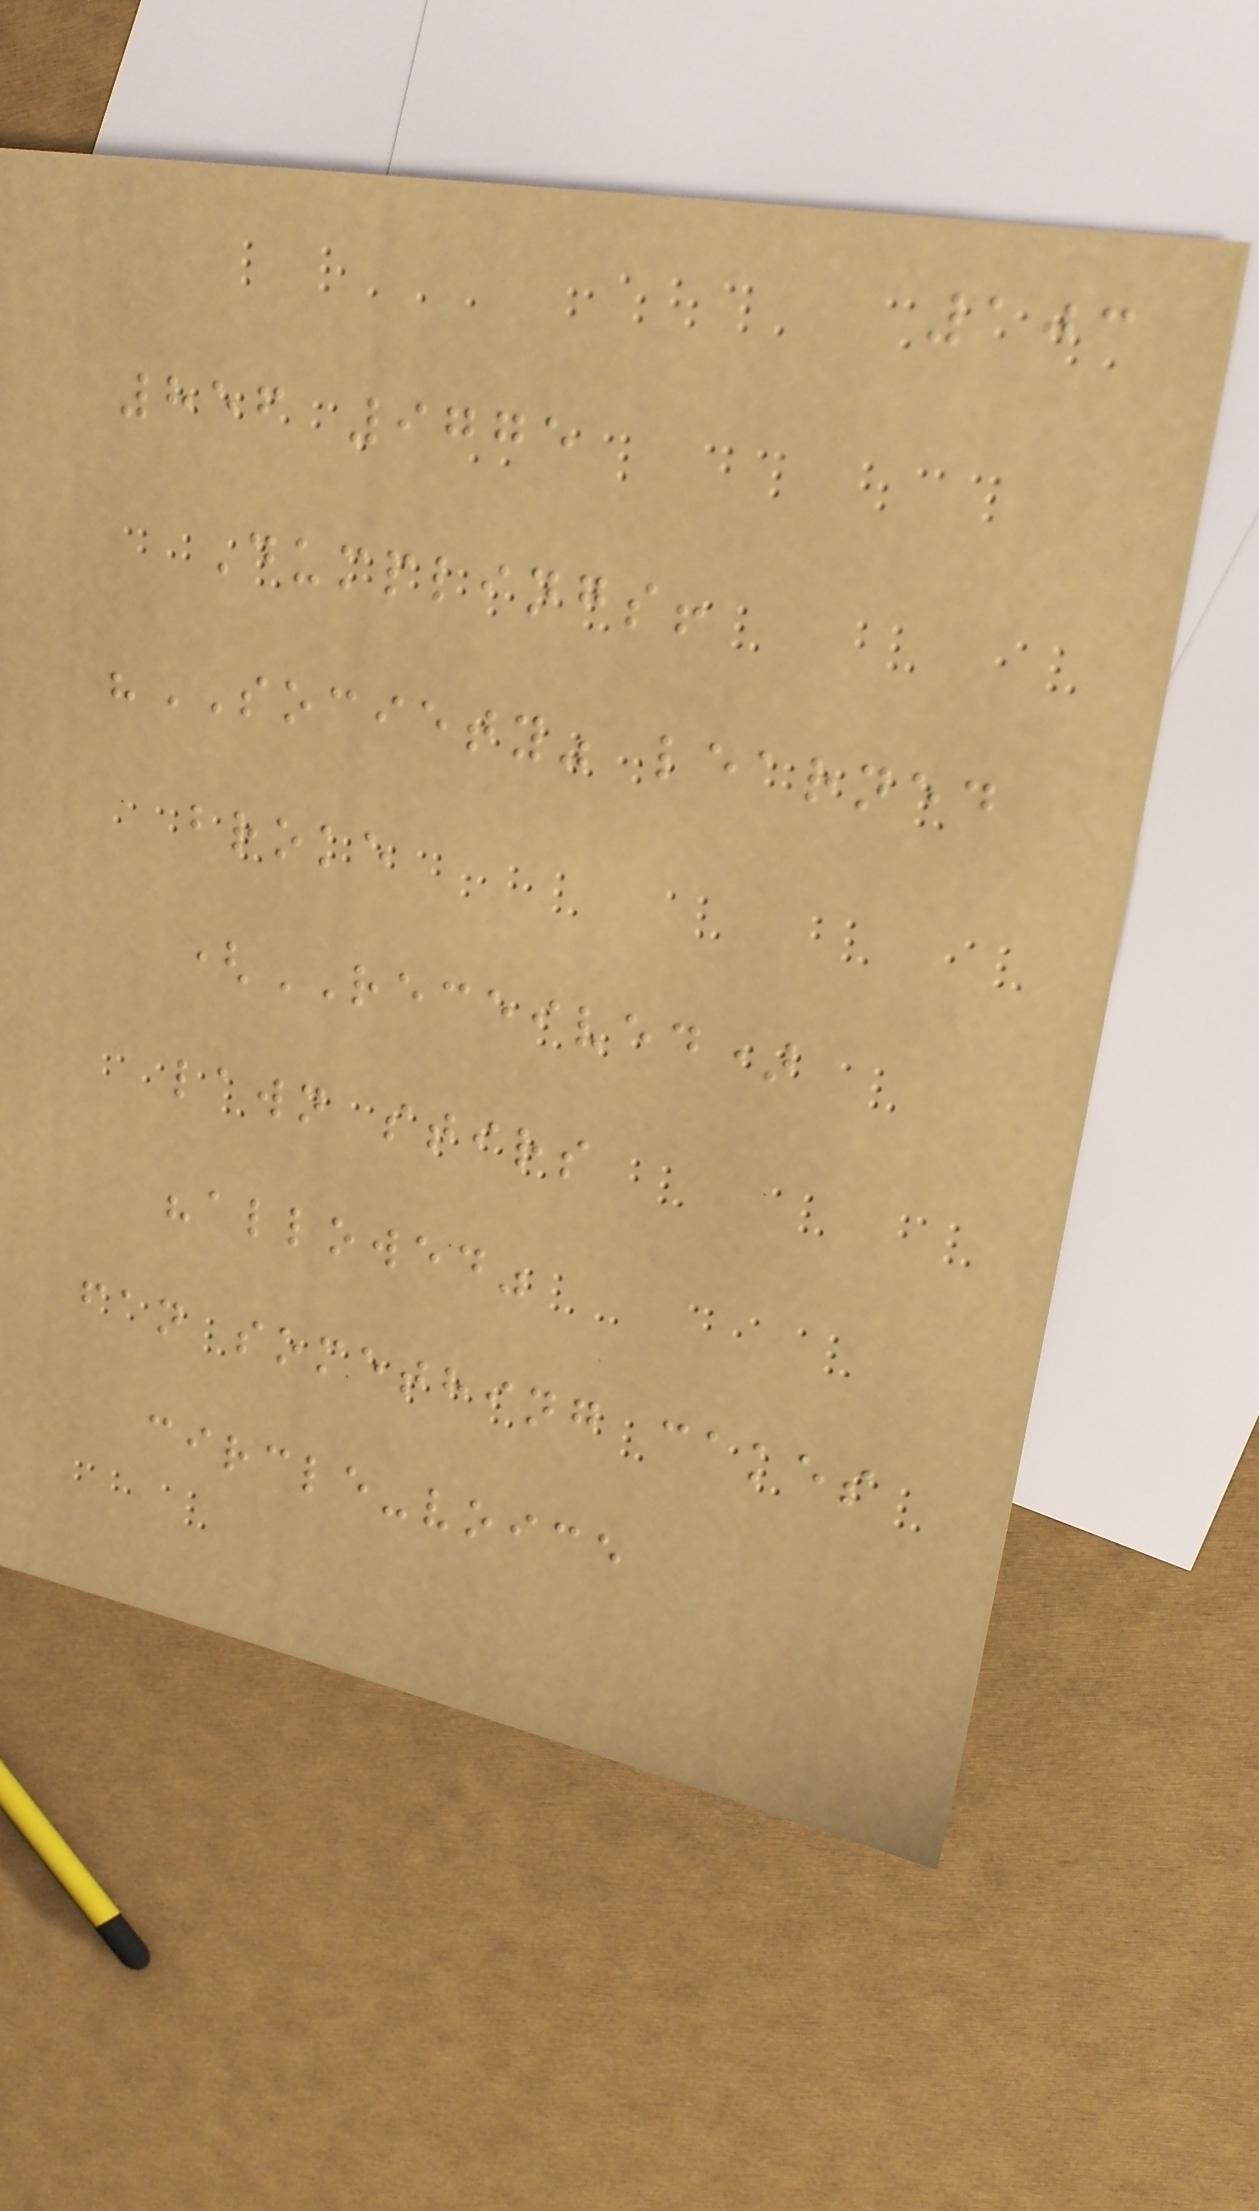103
856 9775
Dumplings!
"SOCIETY" learned
broke
(RECEIVED)
lawn stirs
"allowed"
fan something cakes
circle-voice
